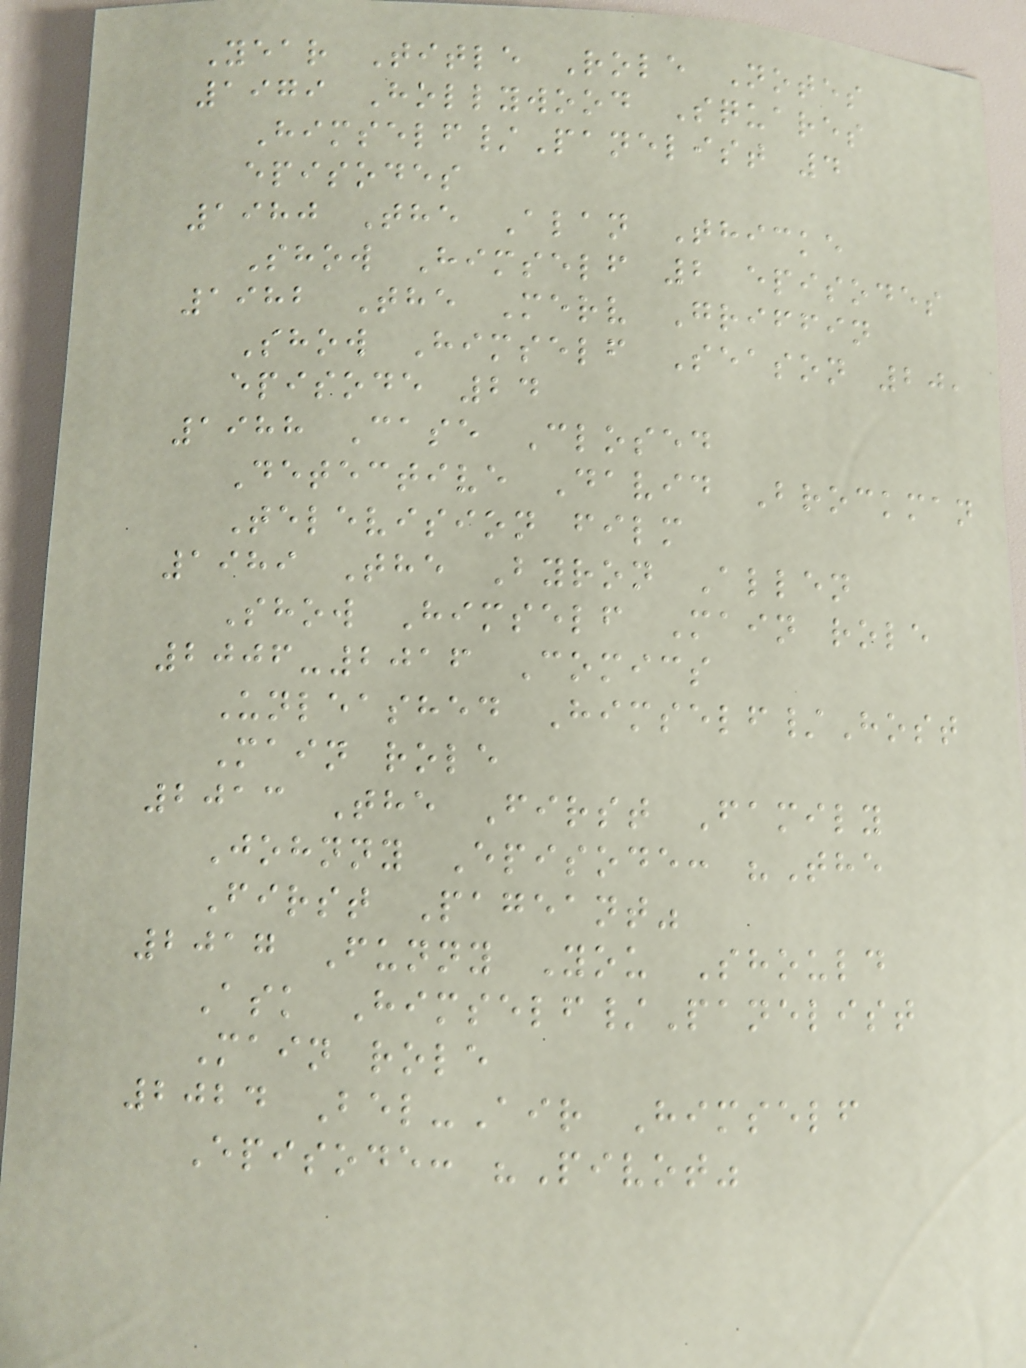Year Title Role Notes
1979 Hollywood Squares
Himself/Panelist 4
episodes
1980 The Alan Thicke
Show Himself 2 episodes
1982 The Merv Griffin
Show Himself Season 20,
episode 24
1988 Case Closed
Detective David Brockman
Television film
1989 The Byron Allen
Show Himself Main role
2006-2016 Comics
Unleashed Himself/Host
Main role
2013 The First Family
Johnny Episode: "The
First Pageant"
2017 Funny You Should
Ask Himself/Panelist
Main role
2024 Bel-Air Himself
Episode: "Pivot"
